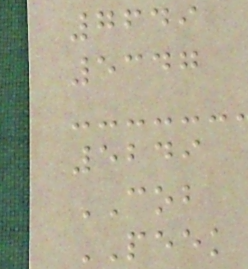7649
5347
5249
COB
PEEK
